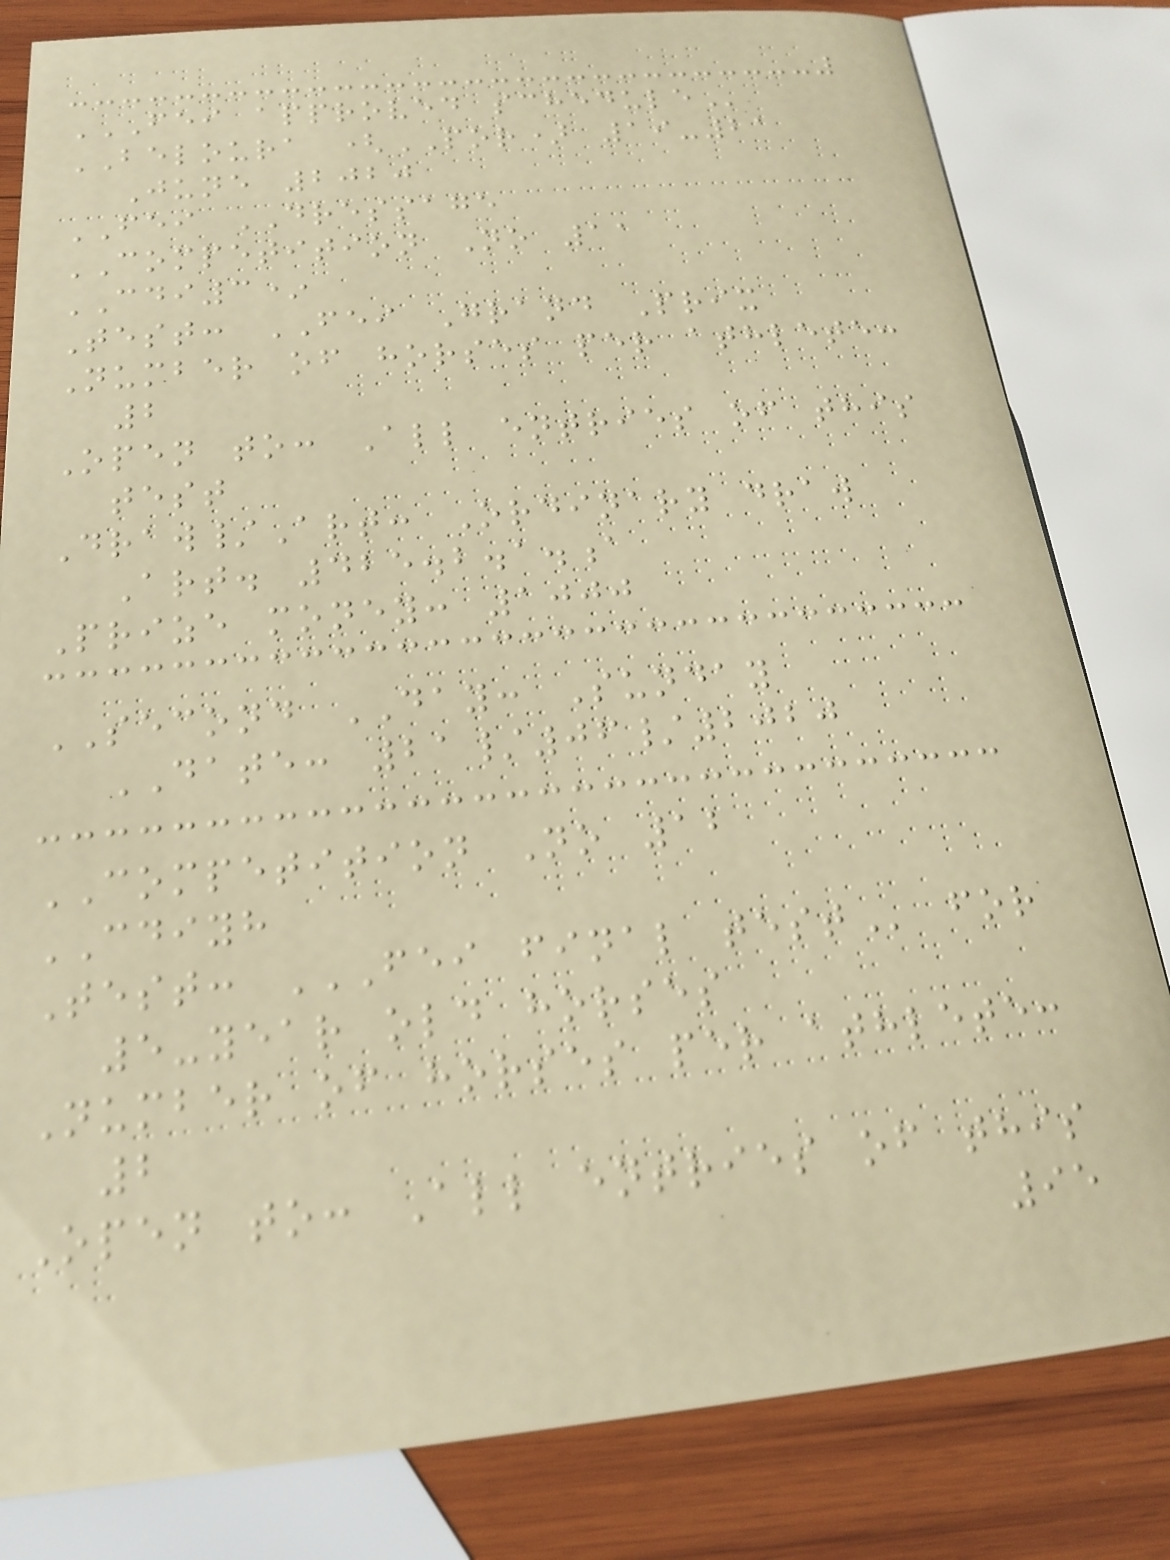FEI APPROVED SCHEDULE
BELOURA (POR) 19-21
June 2020
FEI DRESSAGE
COMPETITION No 11
CDI3*
Test: FEI Grand Prix
Number of horses per athlete:
2
Open to: All entries of this
test
Draw/Art: Ordinary draw
Art. 425.2.1.a
Prize money: 1000
SECOND DAY: Sunday
DATE: 21/06/2020
COMPETITION No 12
CDIYH
Test: FEI FINAL TEST for
5-year old horses
Number of horses per athlete:
2
Open to: All entries of this
95
